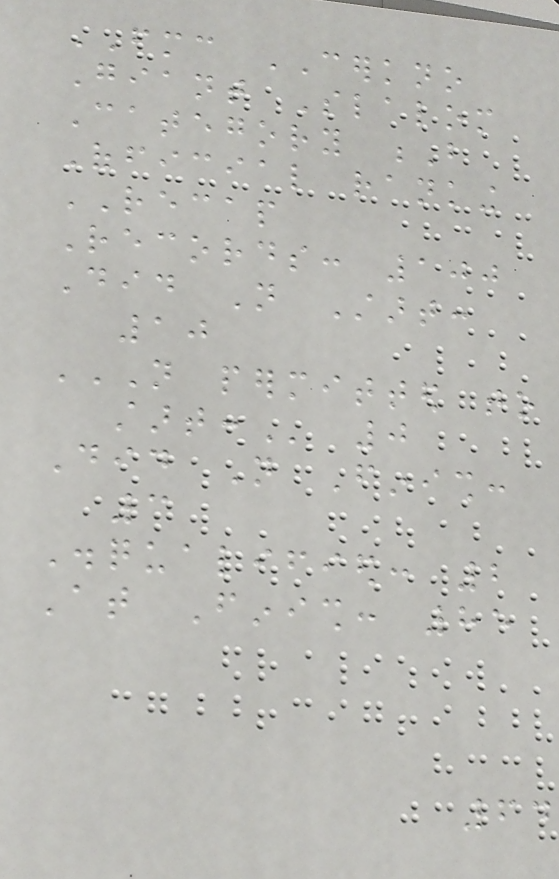FMC CERKNO
Giant Slalom
Category B
Official ranking
RECAP
Records: 100
Did Not Start:
10
NOT PERMITTED TO
START: 0
Did Not Finish:
3
Disqualified: 2
At Finish: 85
64
